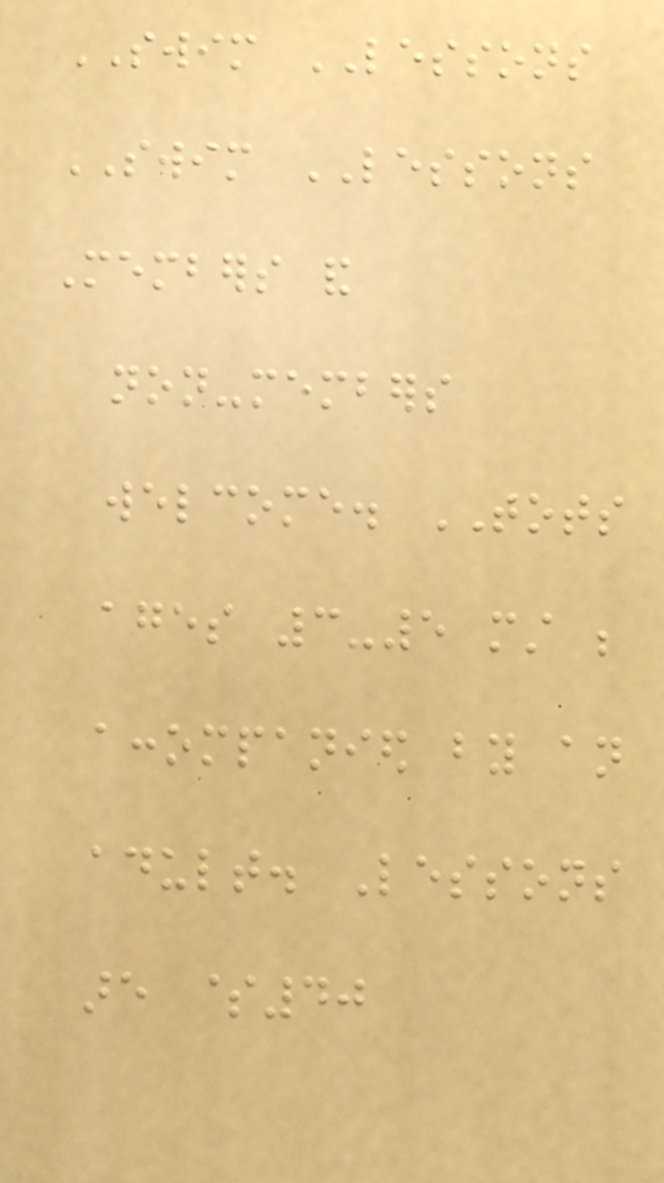SWIM LESSONS
SWIM LESSONS
Members and
non-members
welcome. TOTS
ages 3-5 must be
accompanied by an
adult. Lessons
are $40
